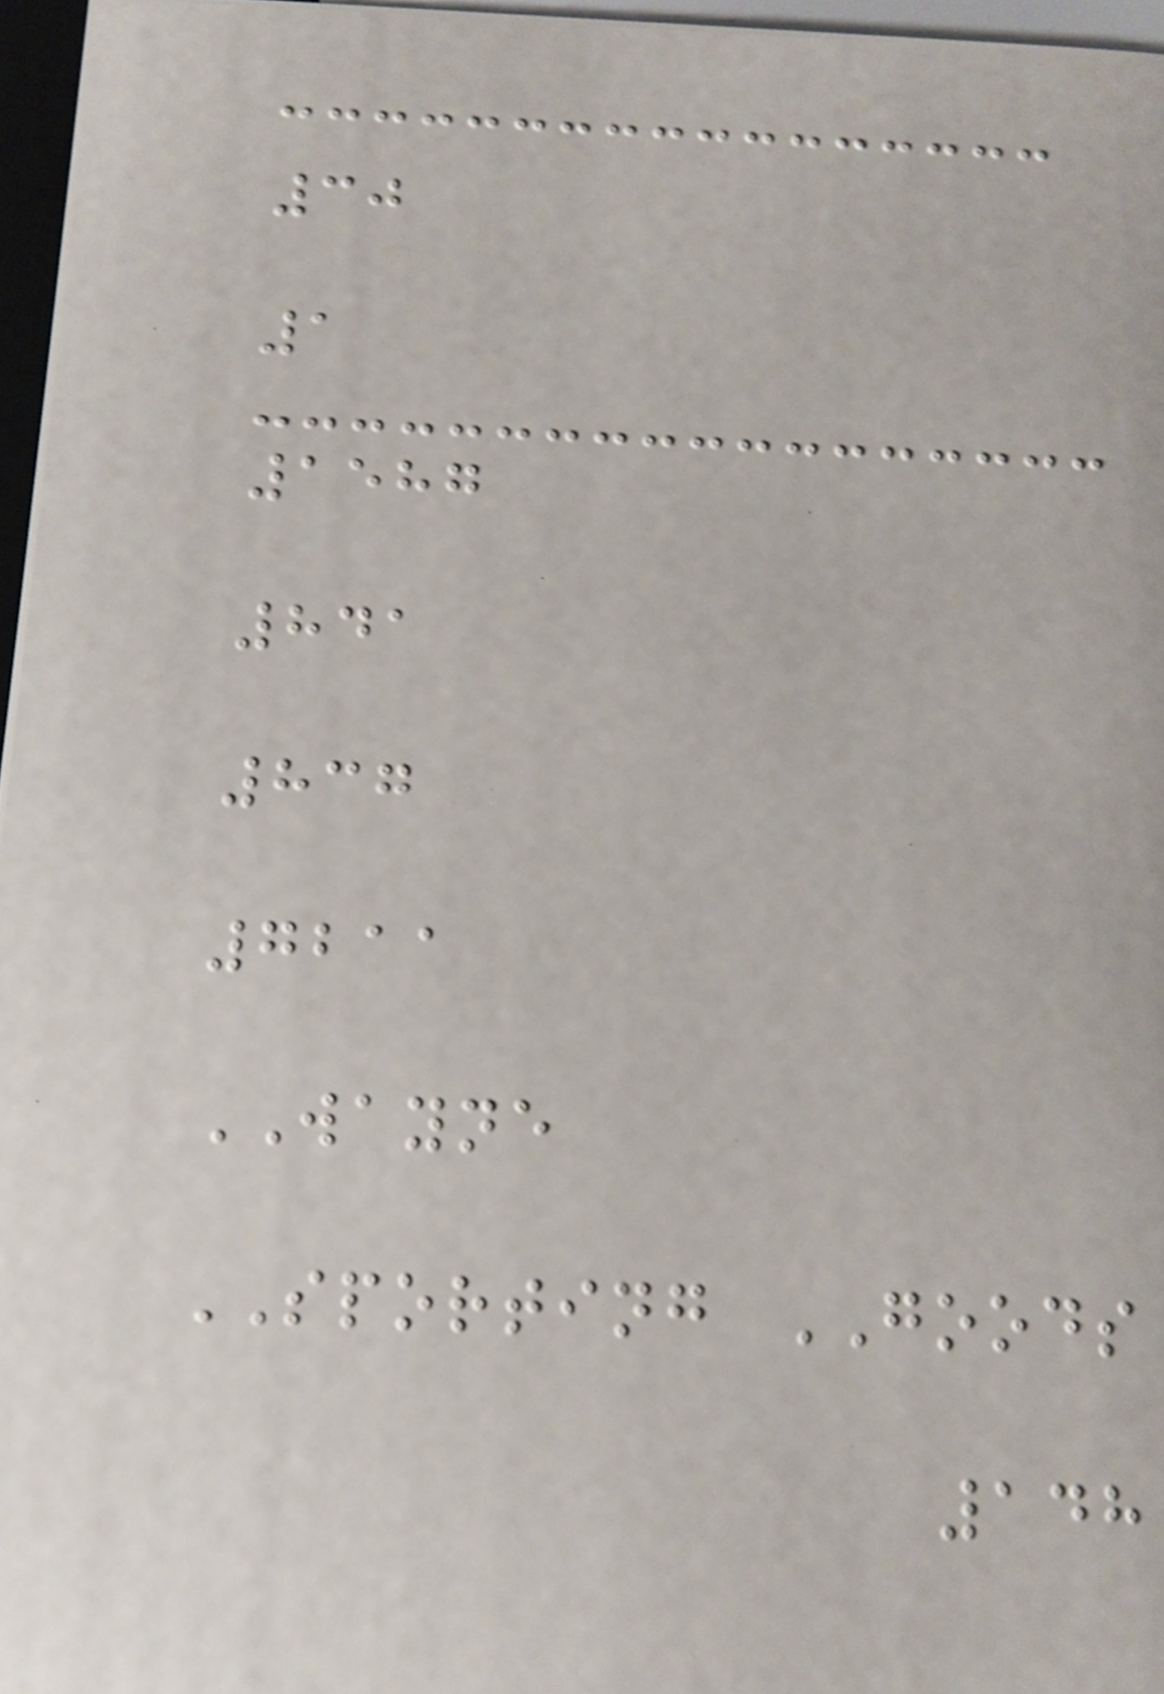30
1
1587
841
837
7211
WAYNE
SPORTING GOODS
148
